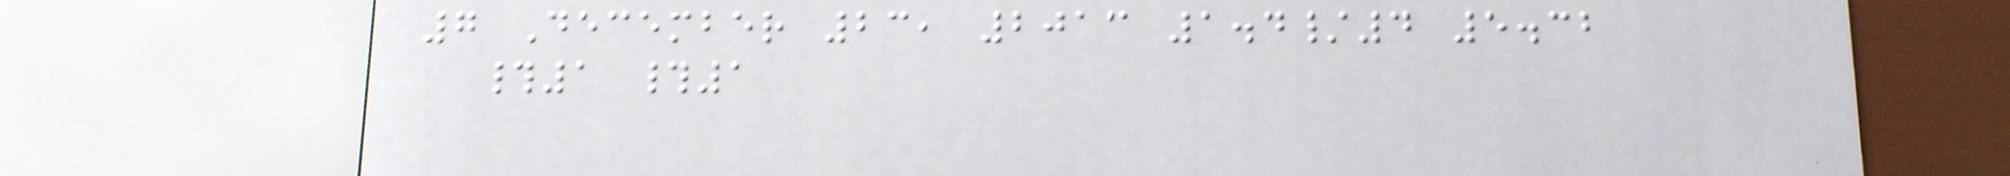7 December 23, 2013 1.4/4 5.32
#1 #1
